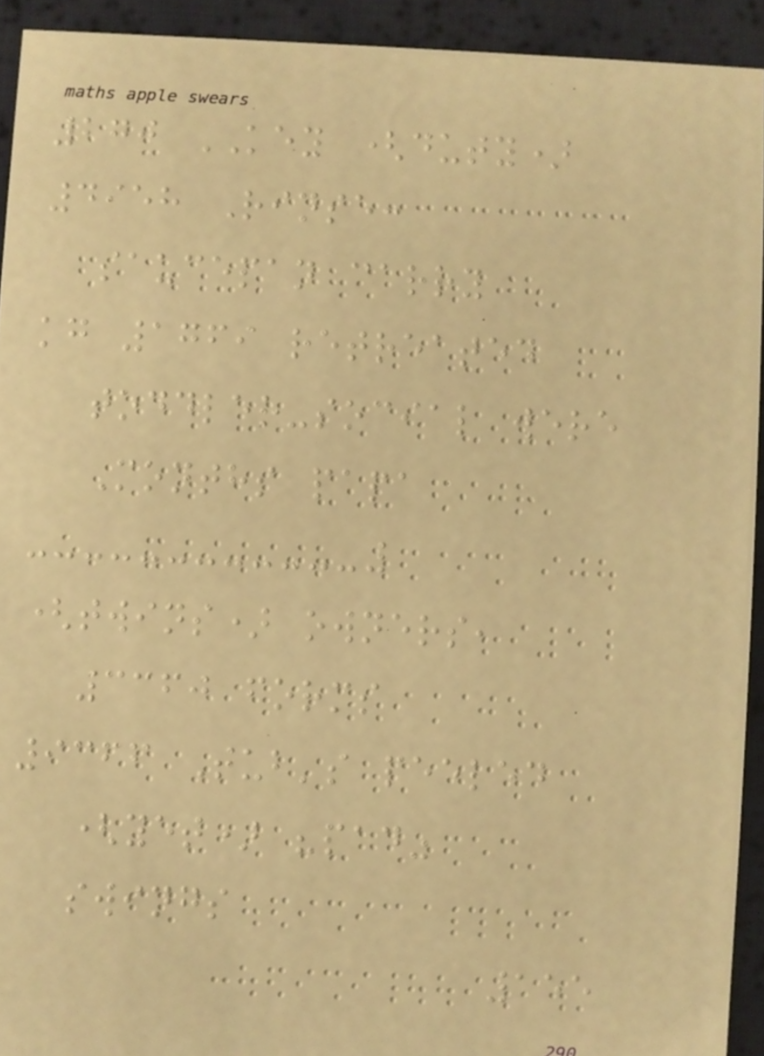270 KEY (duty)
4958 Rinse:
saucepan carry
kg 1769 retreated
toddler-social were
Months papa
(twins) owners,
3360 forms
9366 Tub's peeled
(yet) "pad"
swings
155
